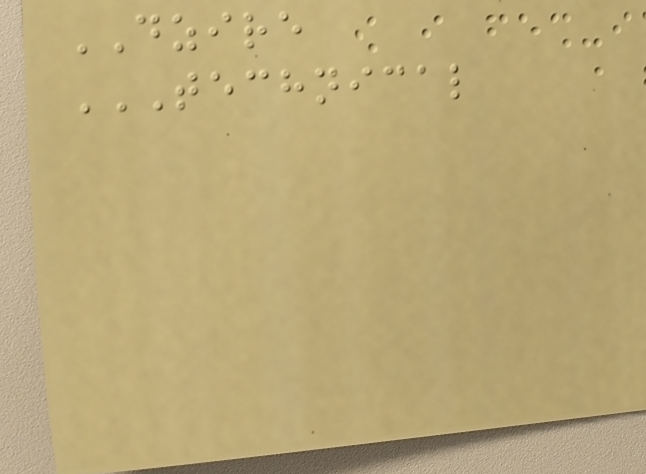DZIRE
TECHNICAL
